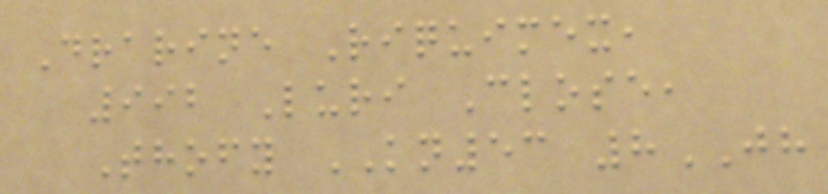Drarine Riquimex,
992 Luri Close,
Thofy KN53 8JH
